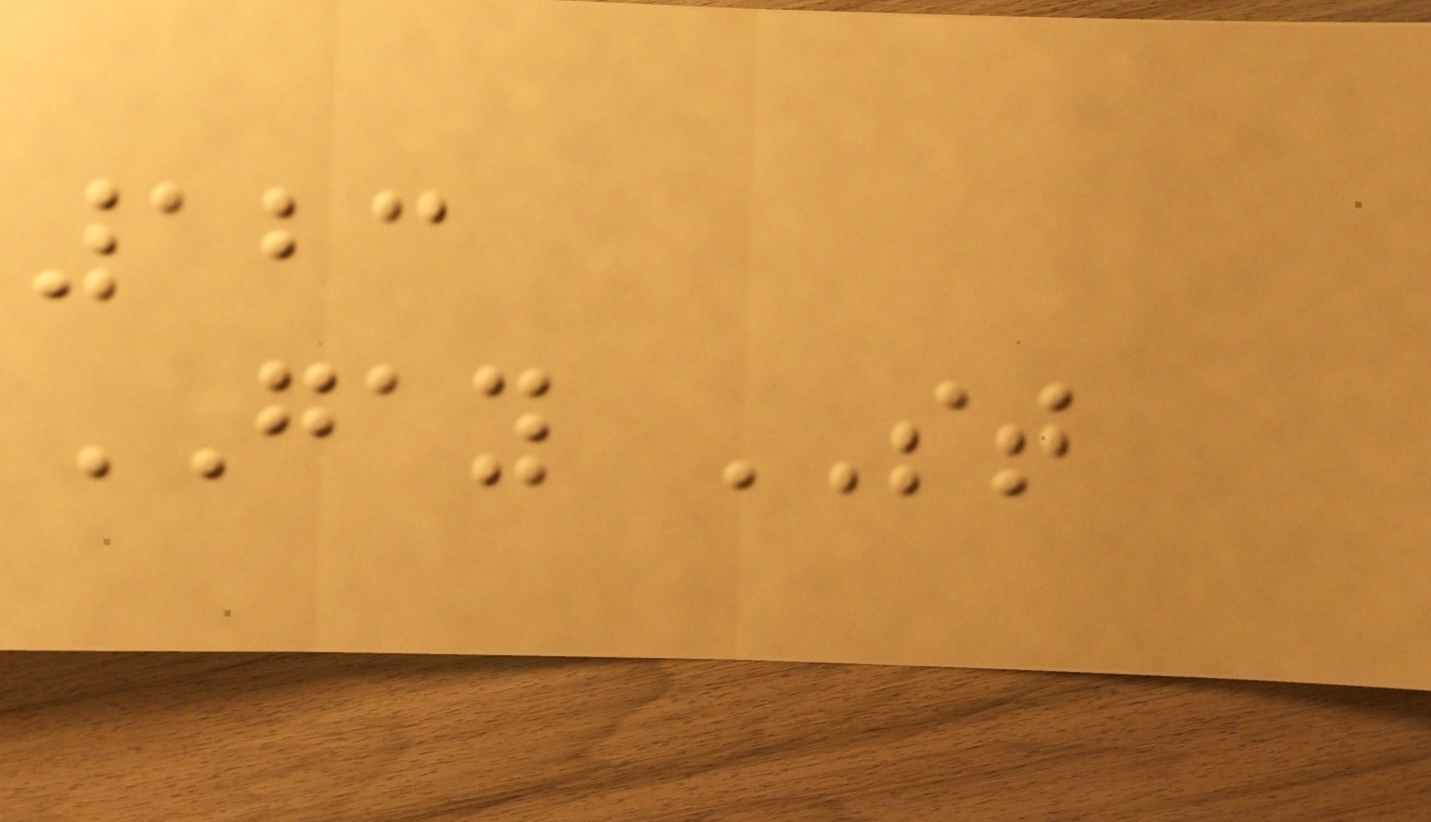123
GAY ST
